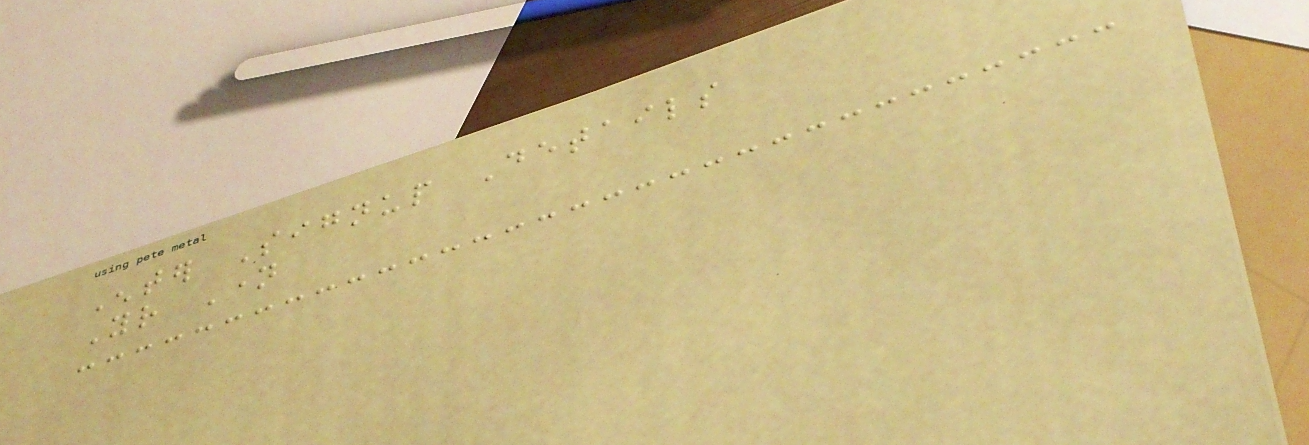Enter Signup Details
Your Name
